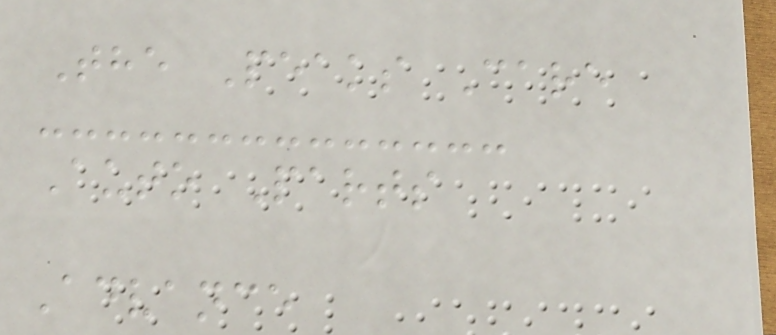The Peaks Care
Auto Parts
Advance
